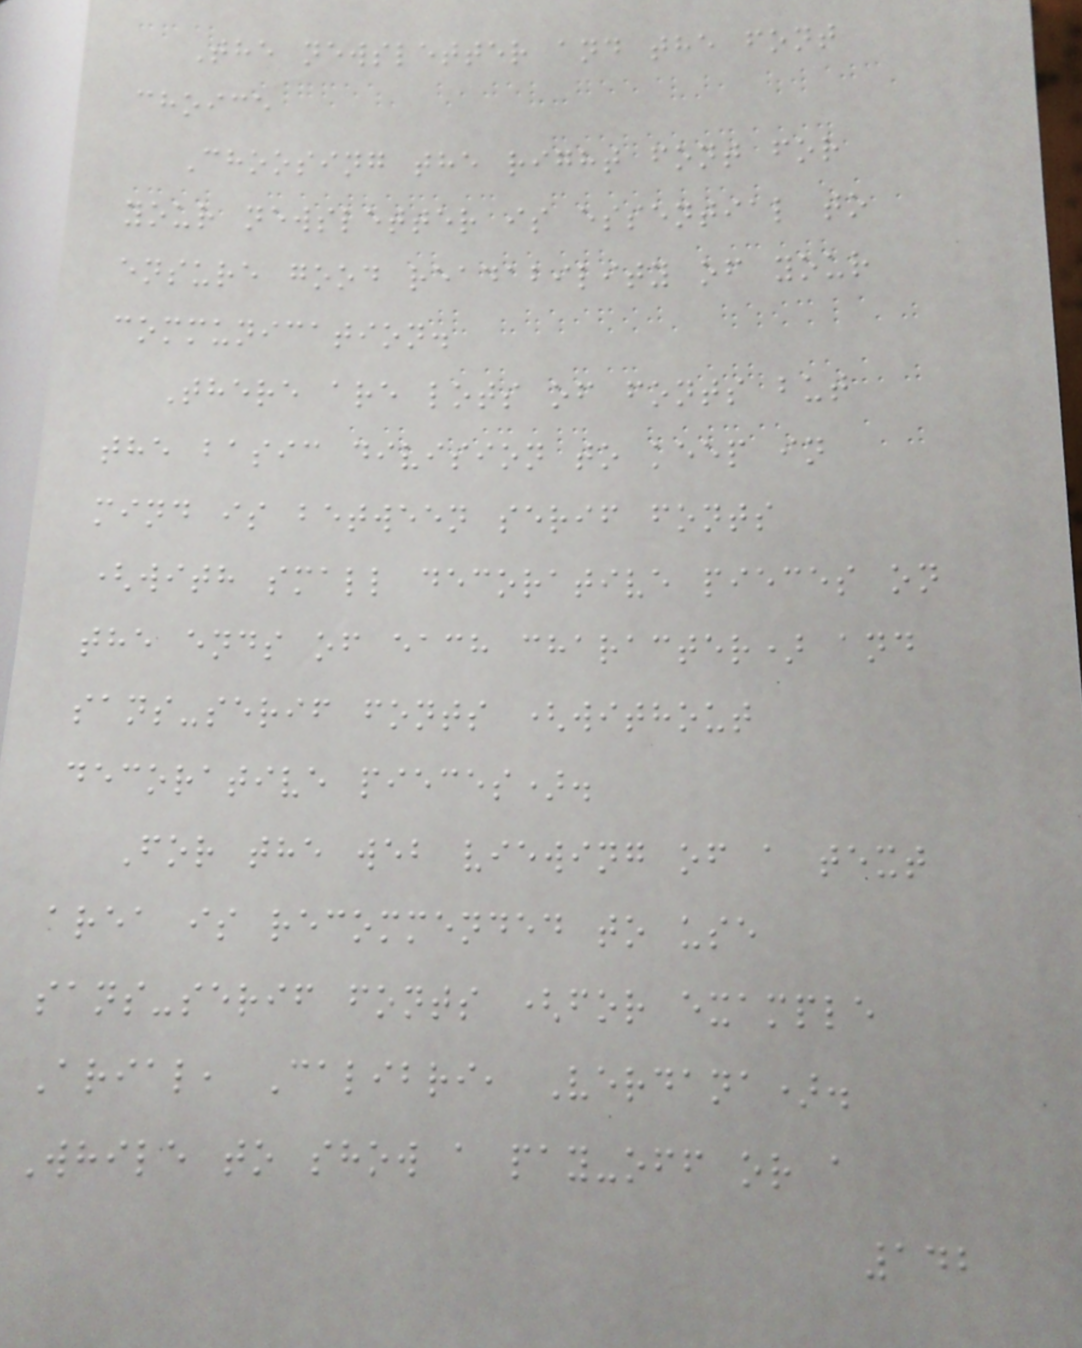The newsletter and the font
choice
Choosing the right font for
your newsletter is essential to
ensure good readability of your
communication.
There are lots of fonts but
the basic division to keep in
mind is between serif fonts
(with small decorative pieces on
the ends of each character) and
sans-serif fonts (without
decorative pieces).
For the web viewing of a text
area is recommended to use
sans-serif fonts (for example
Arial, Calibri, Verdana).
While to show a pay-off or a
142
